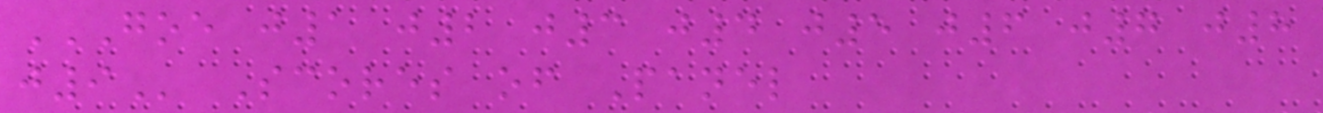GOE J1 J2 J3 J4 J5 J6 J7 J8
J9 Scores of Panel
